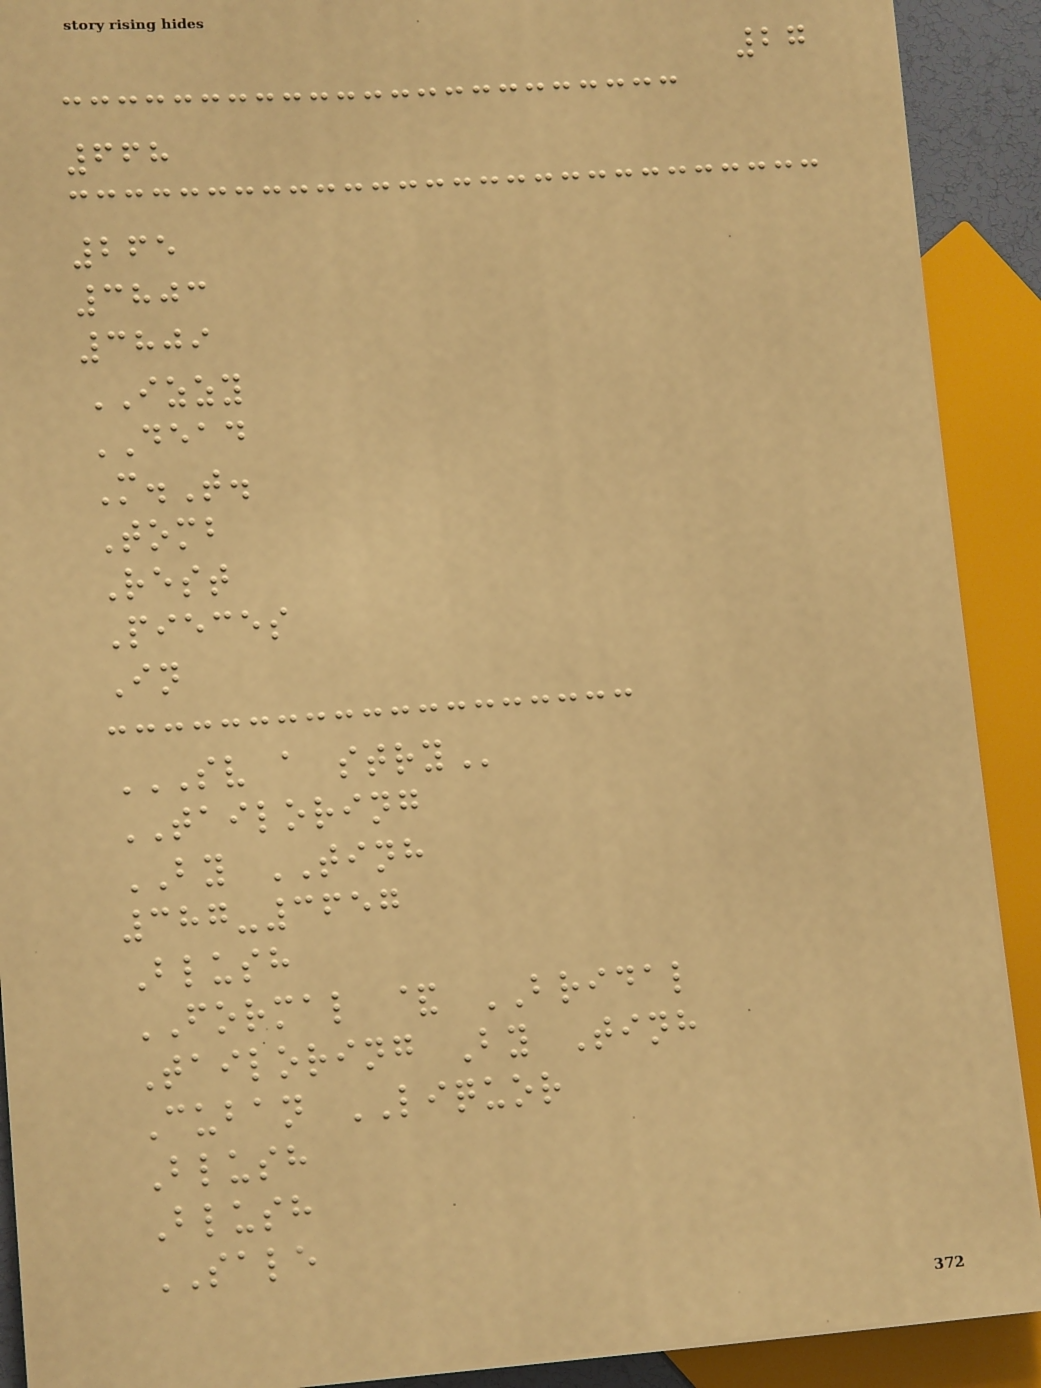27
668
265
3803
3809
IZZY
DEAD
M.T.
Tomb
Rest
Pieces
In
SV A STRY
TAILORING
BY TINH
387-3657
Blush
FORMAL & BRIDAL
Tailoring By Tinh
Cuban LIQUOR
Blush
Blush
SALE
